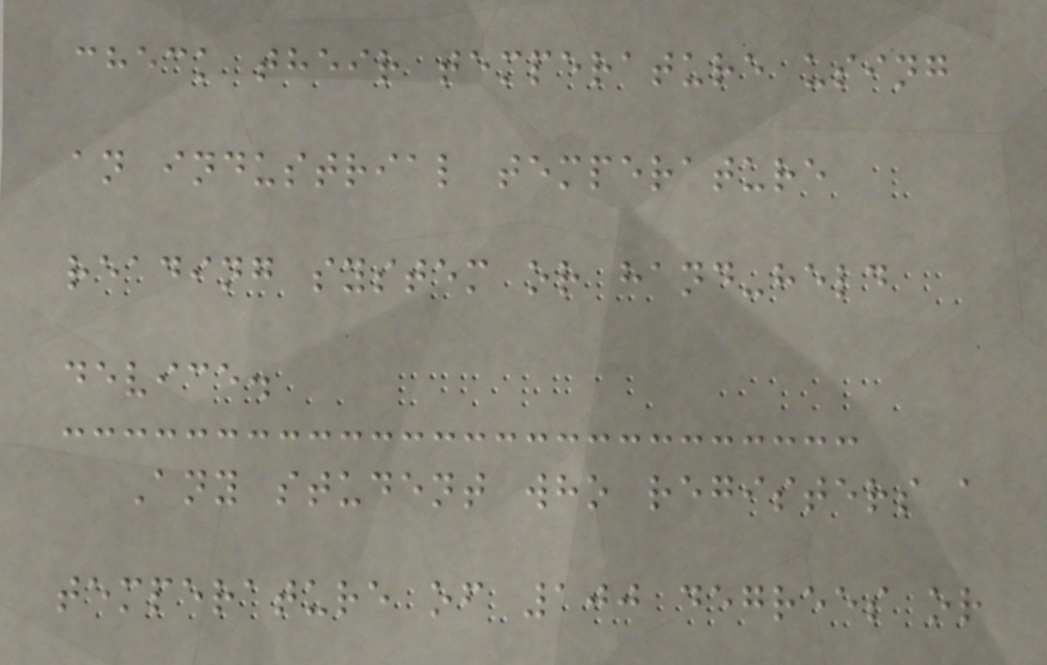check their temperature using
an industrial temperature
reading system or hand-held
device.
Any student who registers a
temperature of 100 degrees or
